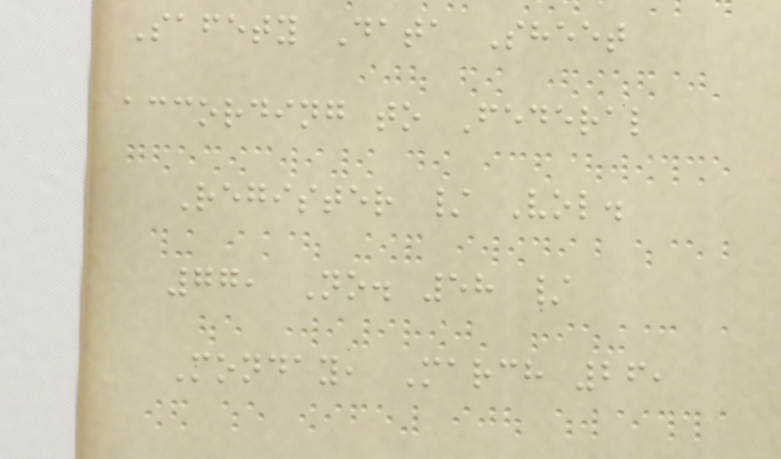Safety Data Sheet
according to Federal
Register / Vol.
77, No. 58 /
Monday, March 26,
